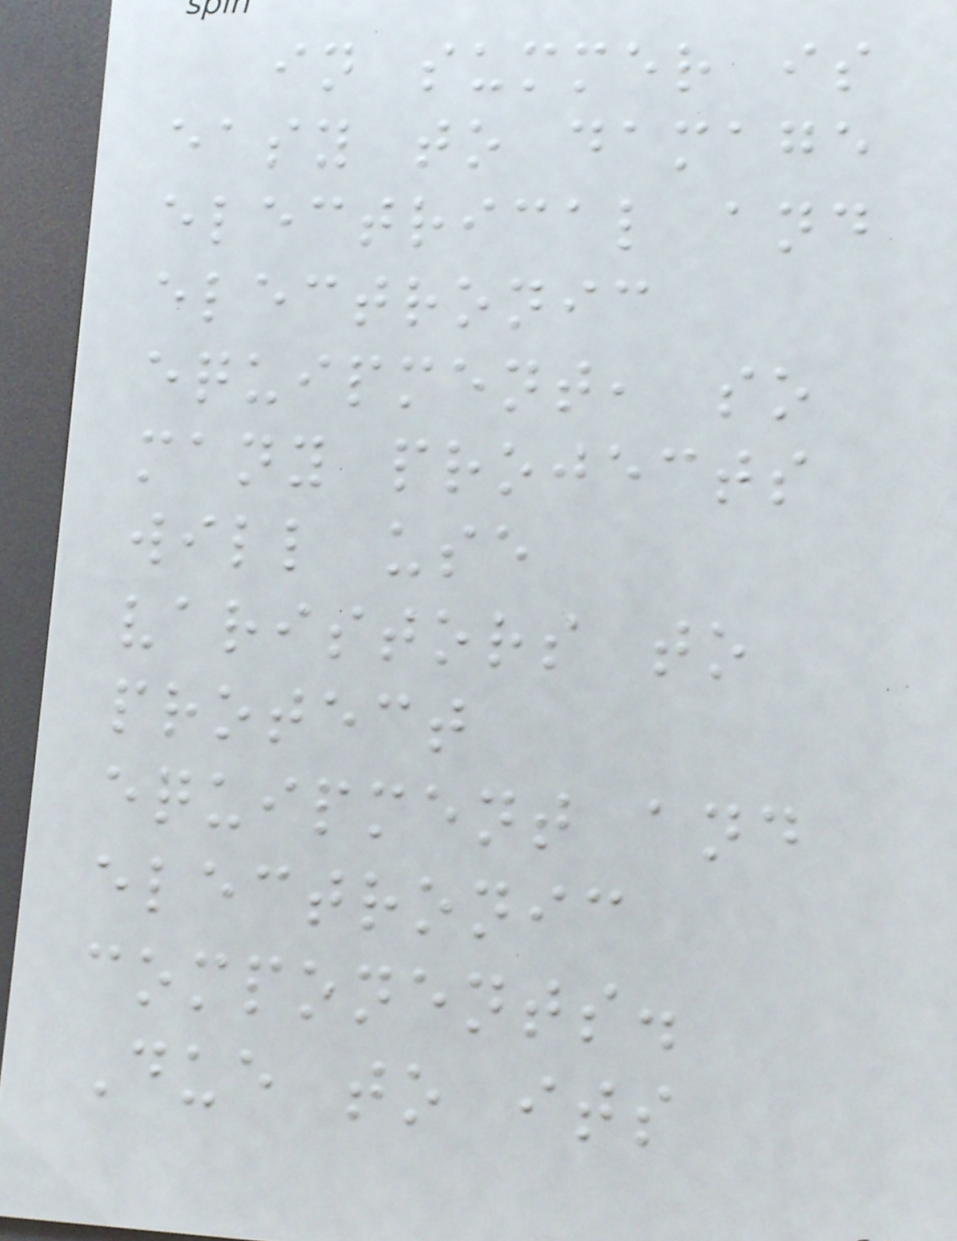in summer is
easy to damage
electrical and
electronic
equipment, so
many projects
will use
varistors to
protect
equipment and
electronic
components.
Due to its
